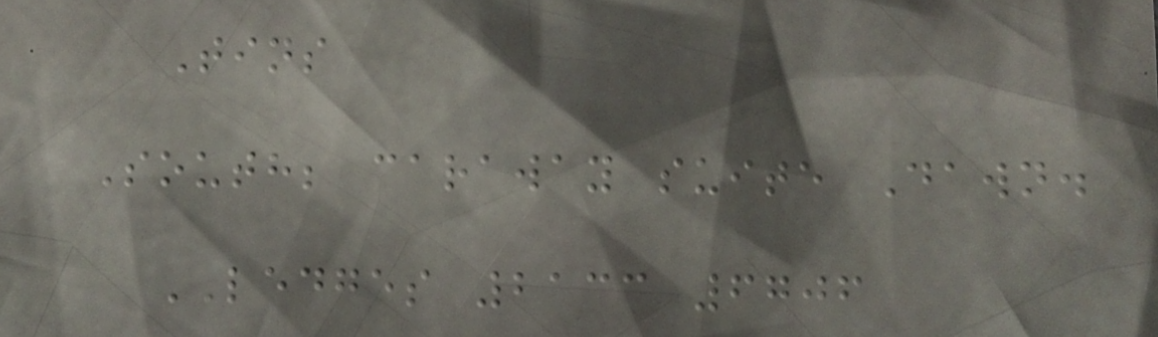Tins
South; caraway suite Dawn.
LEDGES 2133 6706
